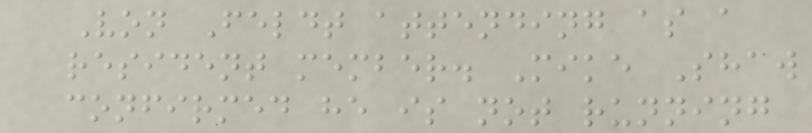Von Feldt attending as a
resident member. Mike Shaw
confirmed he is not running
